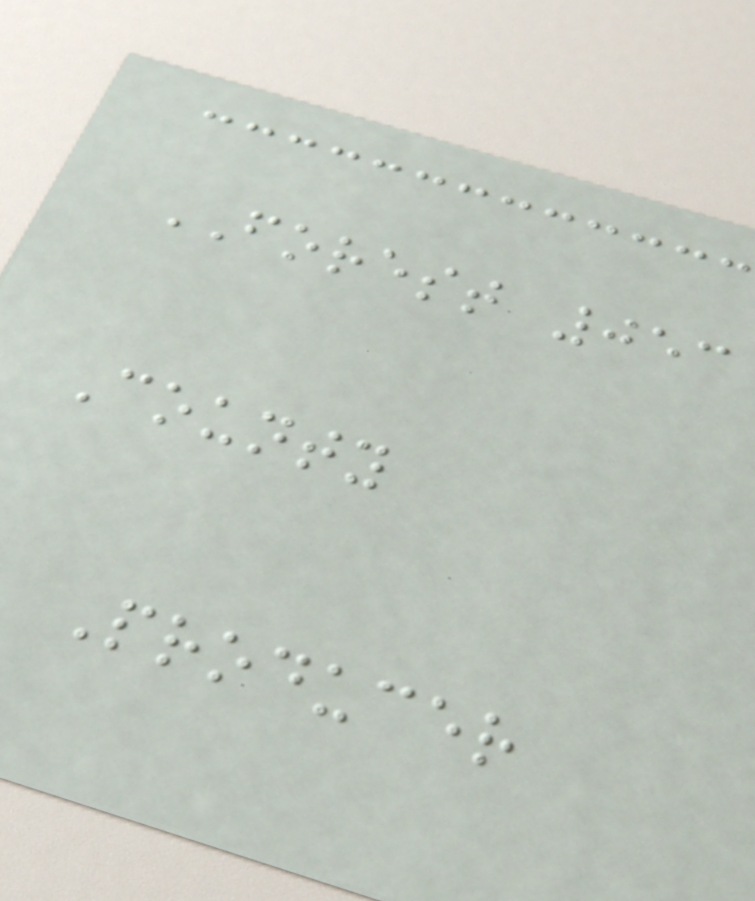FOREST 053
County
Producer
